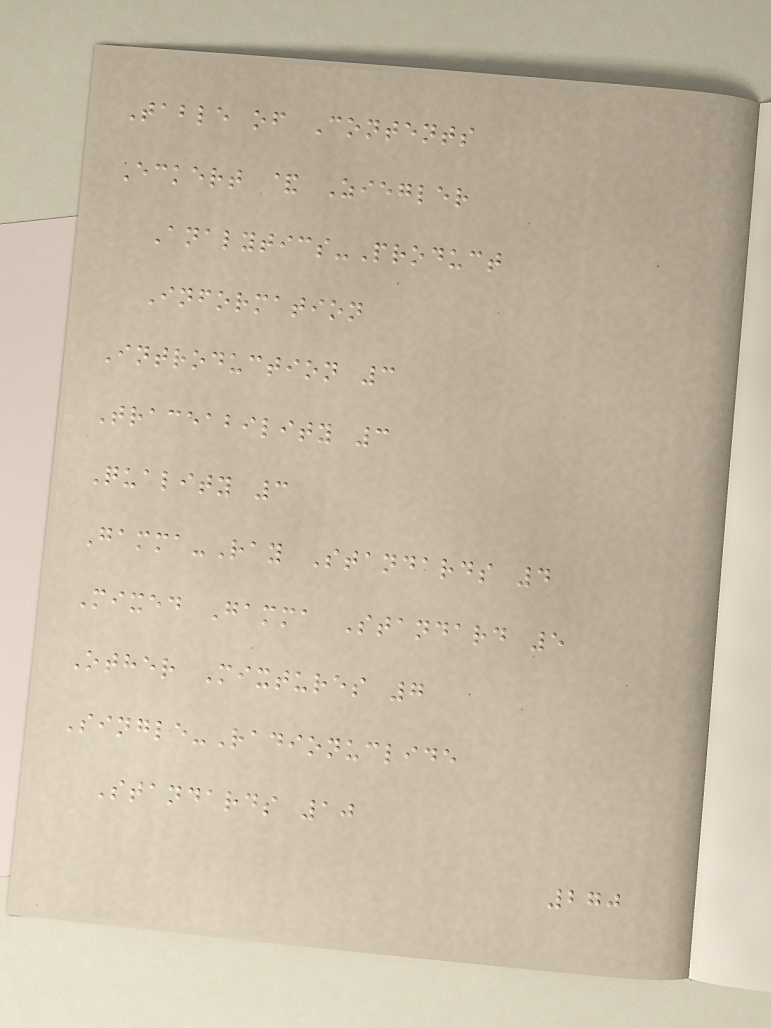Table of Contents
Eckert & Ziegler
Analytics-Product
Information
Introduction 3
Traceability 3
Quality 3
Gamma-Ray Standards 4
Mixed Gamma Standard 5
Other Mixtures 7
Single-Radionuclide
Standards 10
270
